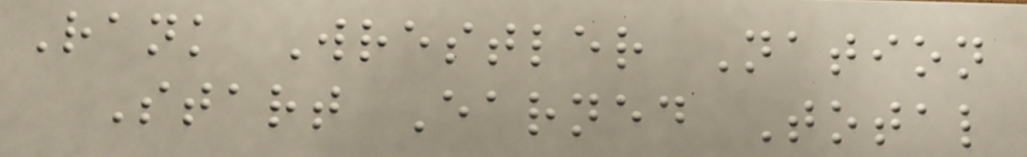Rank Wrestler Nation
Start Earned Total
